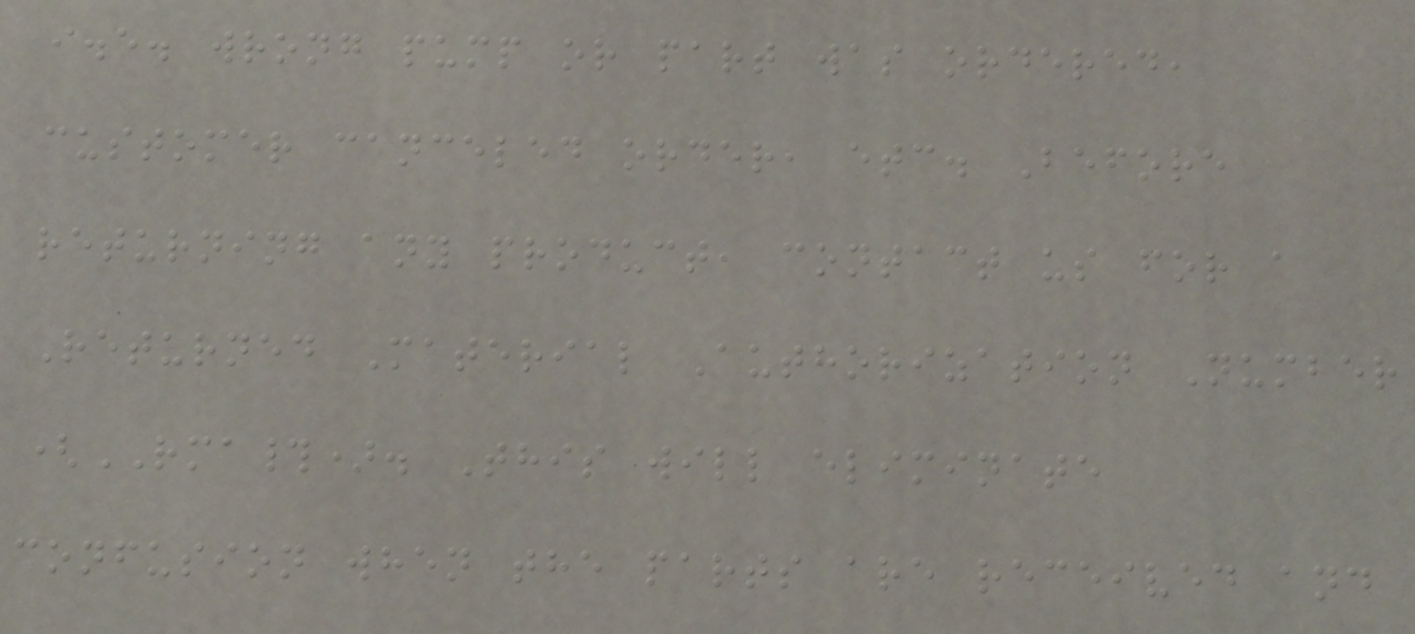i.e. wrong pump or part was ordered,
customer canceled order, etc. Before
returning any product, contact us for a
Returned Material Authorization Number
(RMA#). This will eliminate
confusion when the parts are received and
